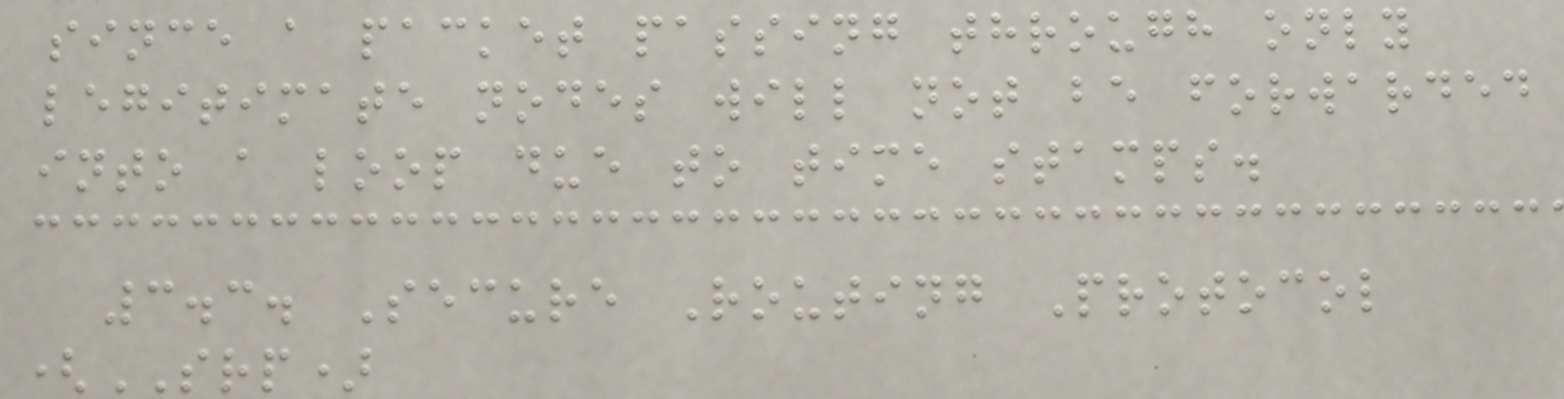since a packet passing through only
legitimate nodes will not be forwarded
into a loop due to time stamps.
3.3. Secure Routing Protocol
(SRP)
